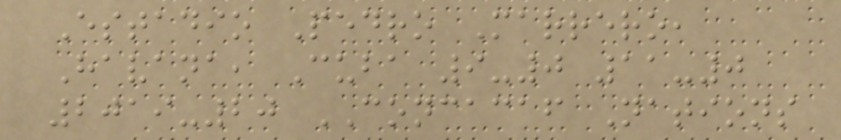Estadio Pedro Marrero,
Havana, Cuba 9-0 11-0
2019-20 CONCACAF Nations
